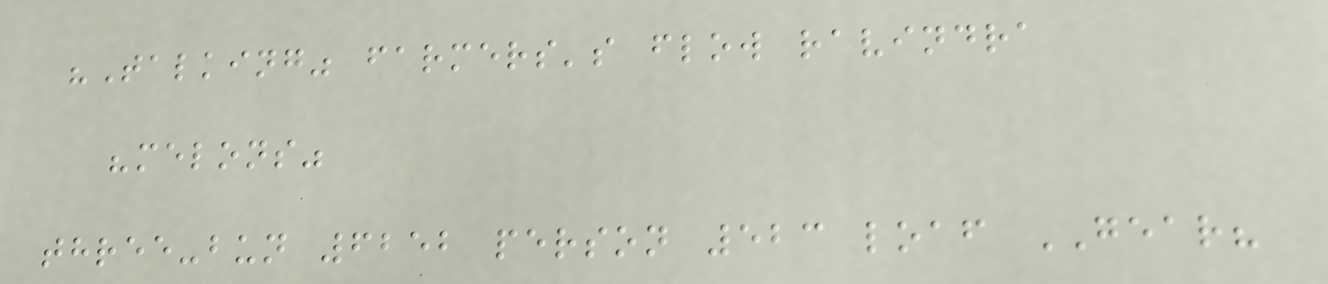"Talking" farmers's flow ravindra
"melons"
three-bun 6252 person 523 loaf GEAR?
